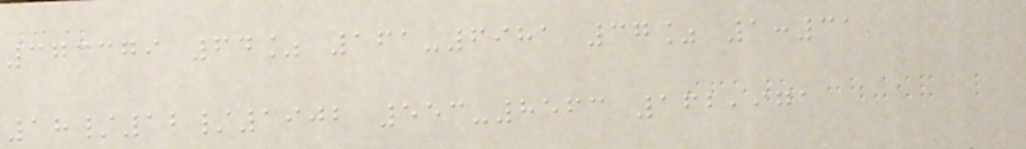373379 64% 161-6981 37% 1:31
18/12/1902 553-8563 162,971
